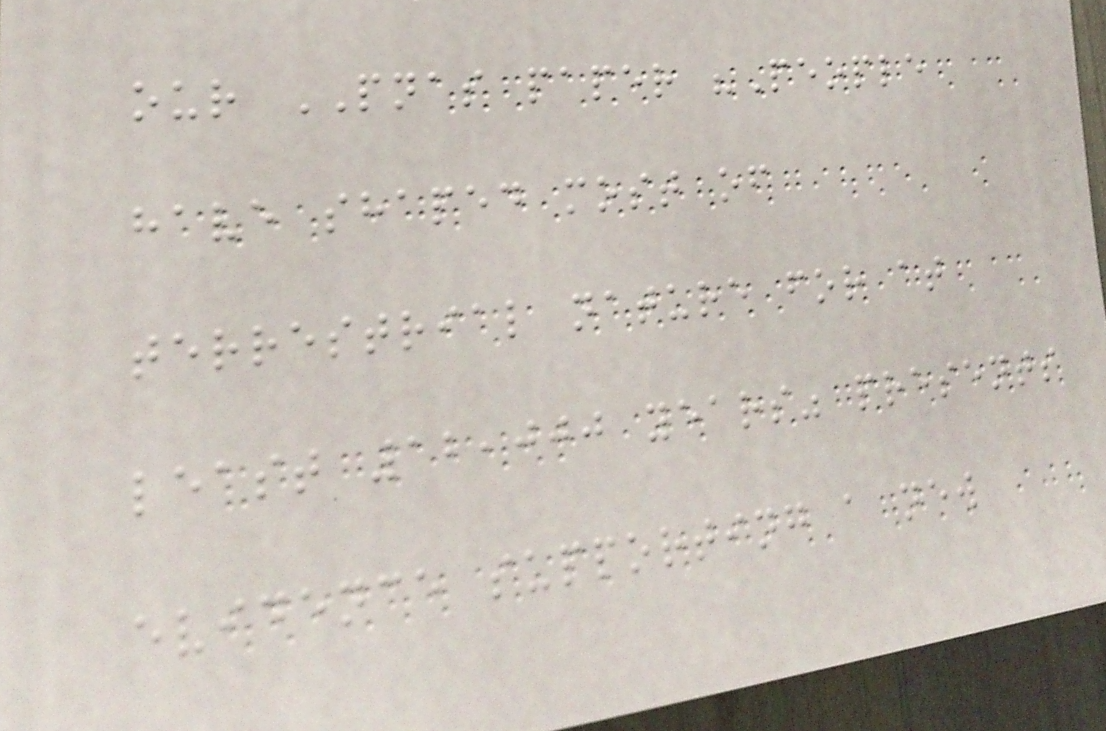our PNAS paper "People
have shaped most of
terrestrial nature for at
least 12,000 years" presents
evidence supporting a new
